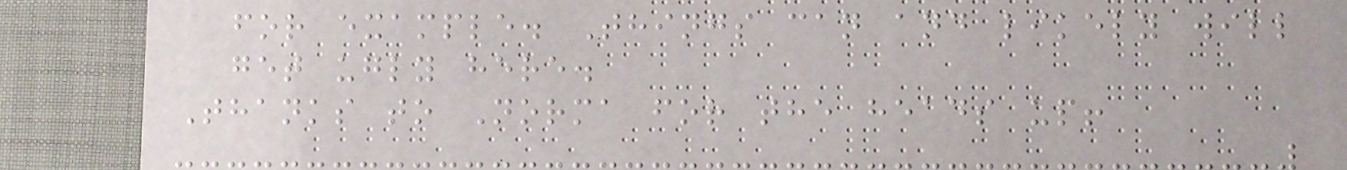for example. Things can and likely will
get ugly here.
Thanks to Norma for the heads up!
